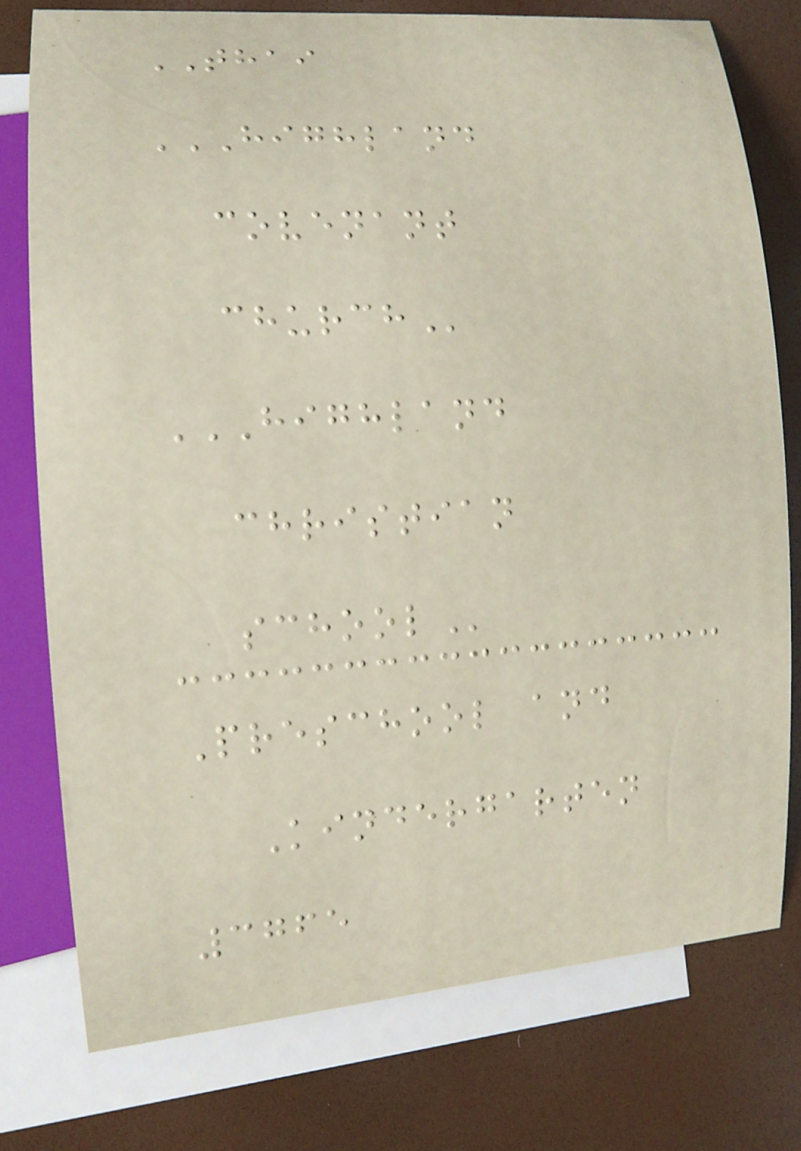THAI
HIGHLAND
COVENANT
CHURCH
HIGHLAND
CHRISTIAN
SCHOOL
Preschool and
Kindergarten
3765
